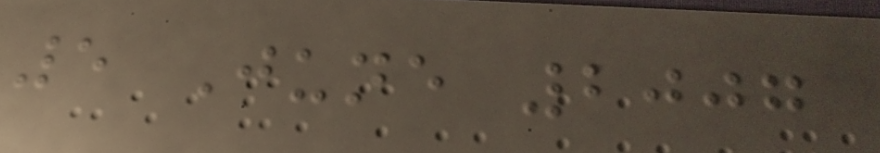5 June 2007
